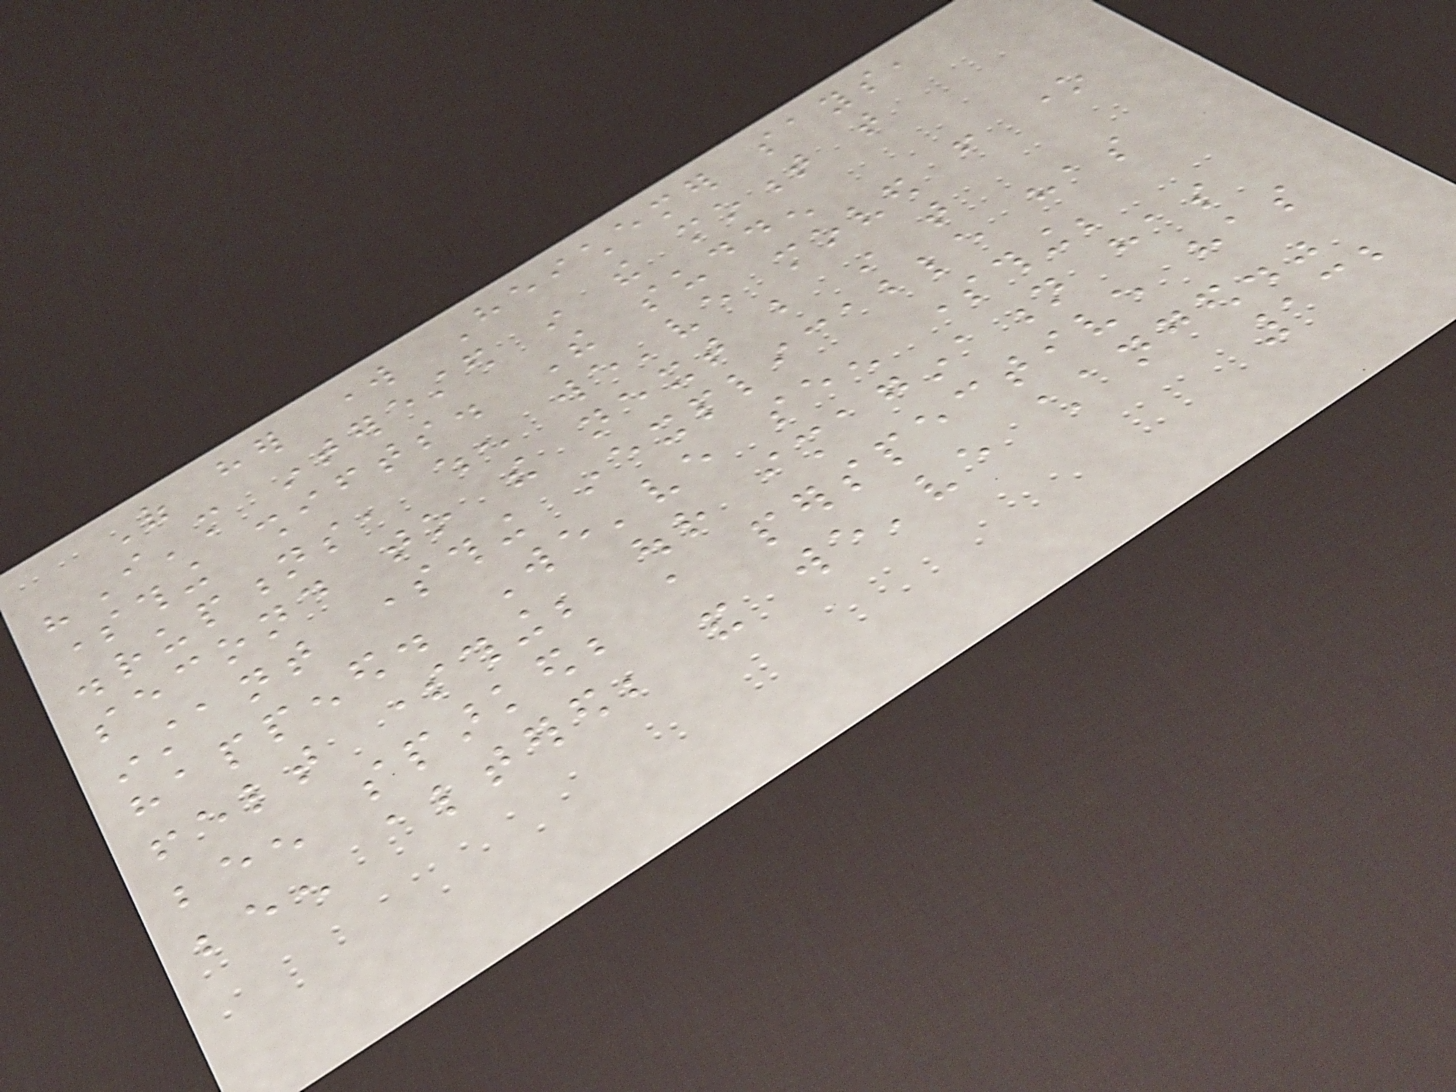Of her work Heichemer says,
"I'm interested in the moment that
something shifts. The sudden
disruptions, when we've moved from one
second to the next but in that
instant something inexplicable has
happened. We've seen something;
felt something; our imagination has
been sparked; a perspective has
been altered; and we've changed."
132
